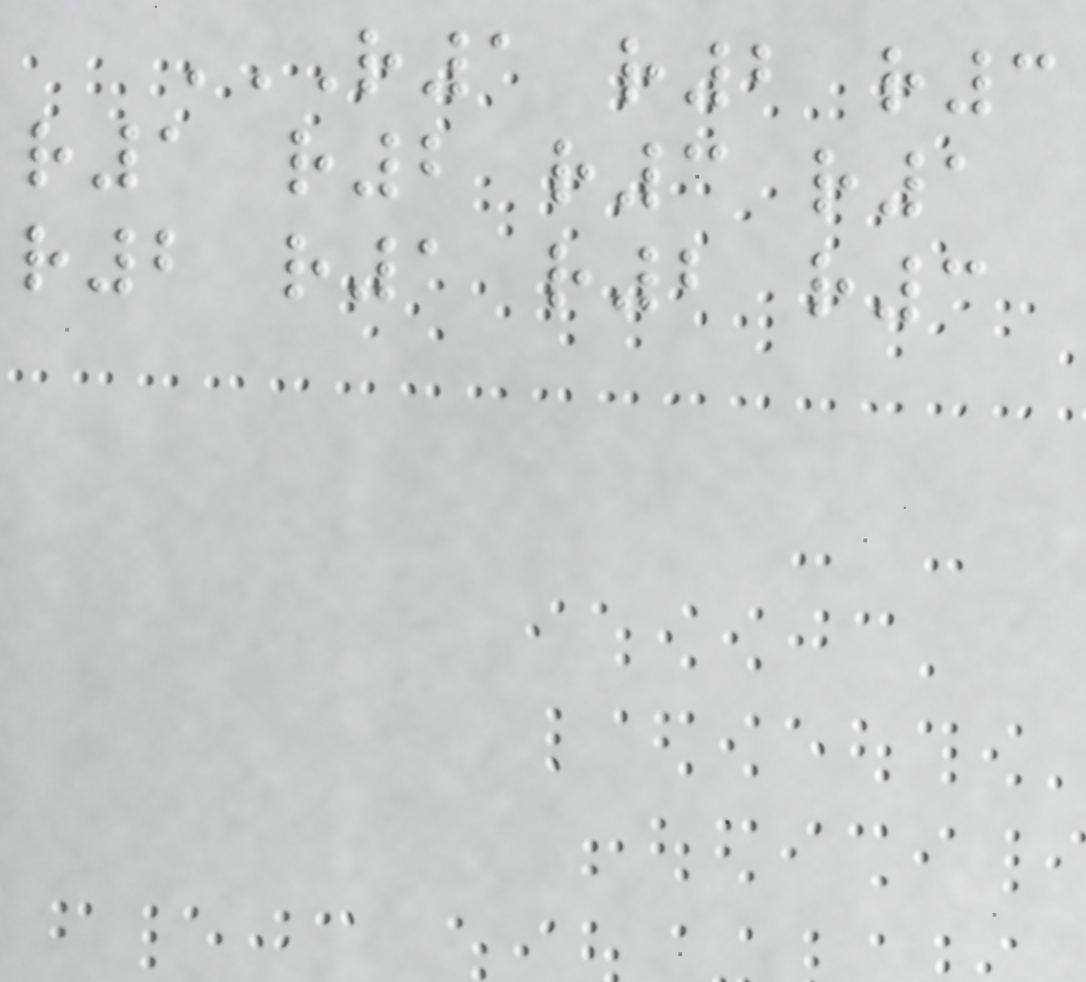R1 R2 R3
R1 R2 R3 R1
R2 R1 R2 R3
